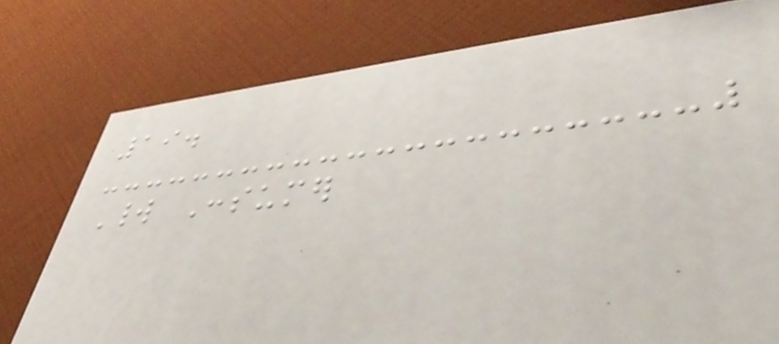19.
World Consumer
